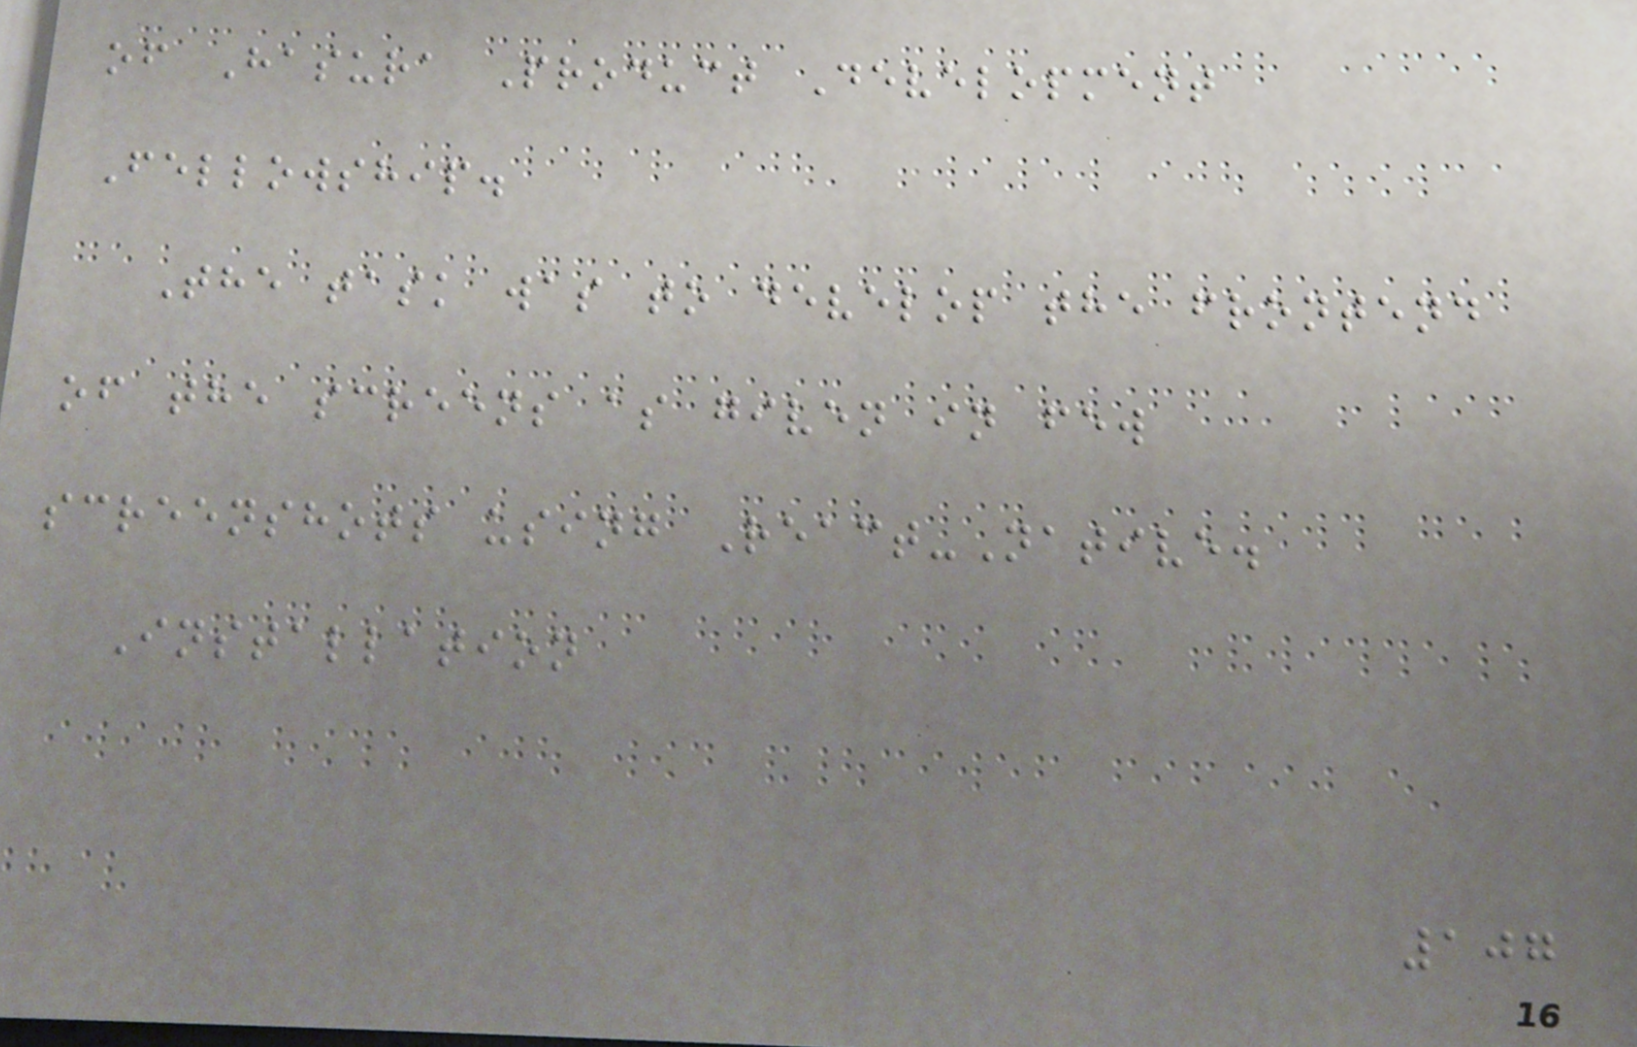of Hasura Product Development
Fellowship.
The task was to develop the frontend
of the screens as given in few
screenshots using React-Native.
Installation
107
